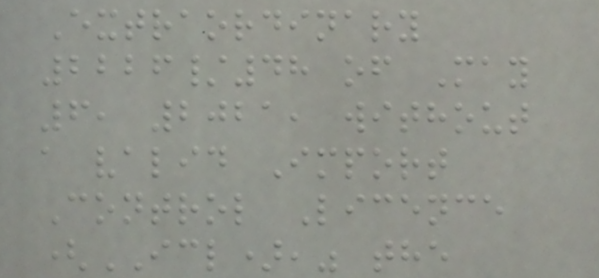Extraordinary
2226/48 of May
6, 2021, without
a valid Import
Control Licence
(ICL)," the
